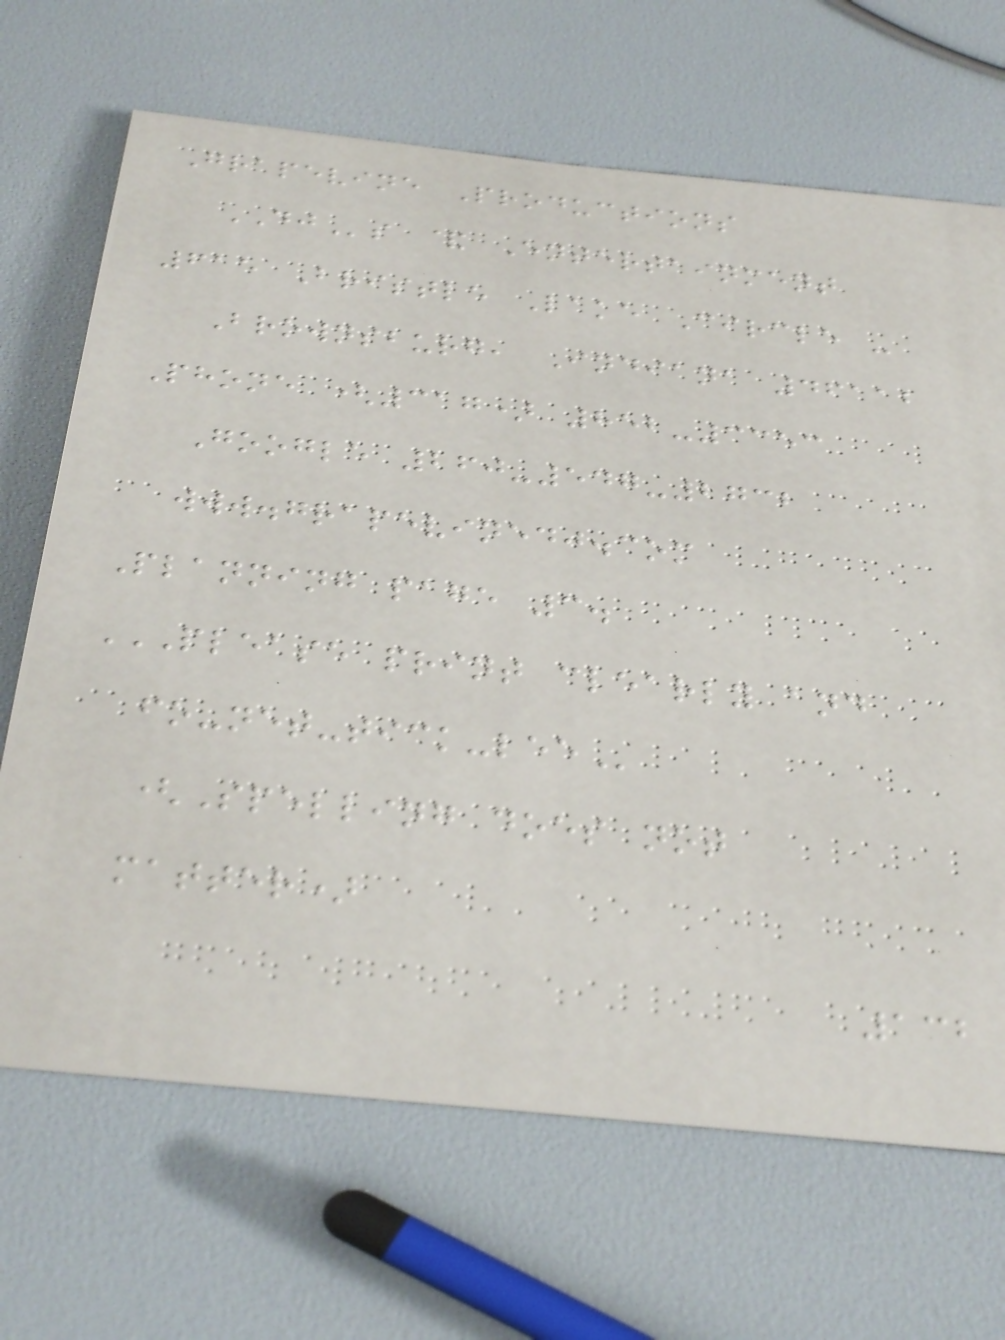Grapevine Productions
DJs & Entertainment
615 Bristle Lake Circle -
Brownsburg, Indiana 46112
Phone (317) 852-3353
Google 260-547-2732
www.grapevinedj.com
Planning page 3.
PLEASE PRINT CLEARLY AND
FO-NET-TICK-LEE
(Spelling does not
matter)
132
